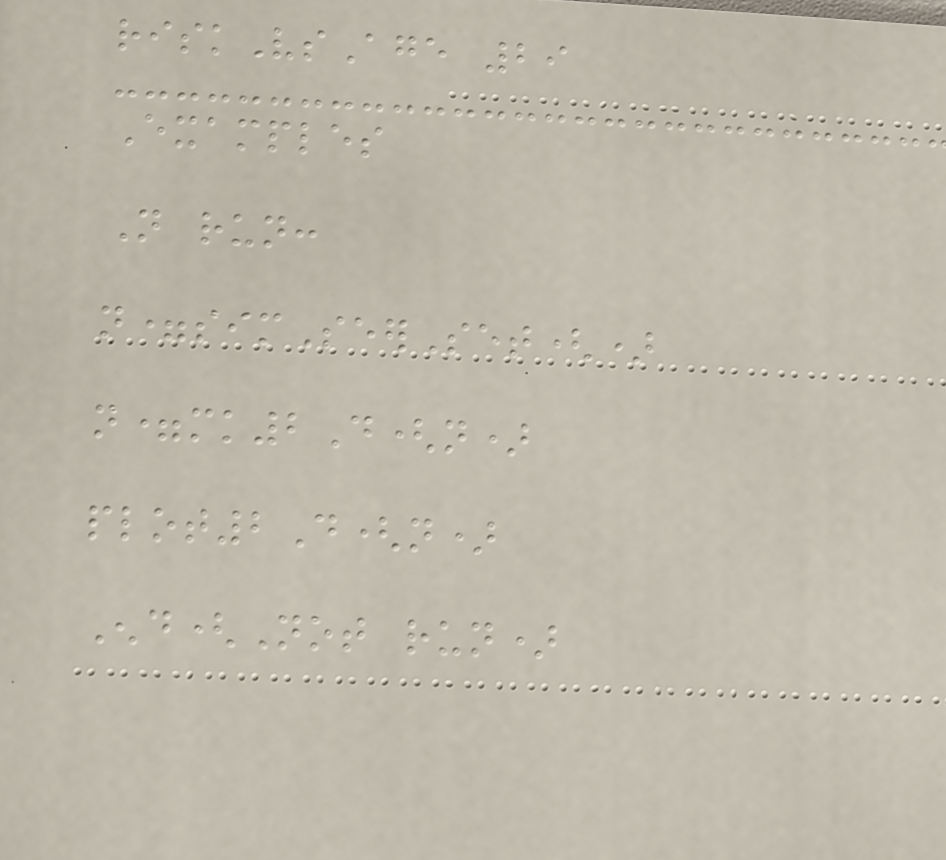riskVsAge 29
Examples
Not run:
n=simSeerSet()
n=mk2D(n)
plot2D(n)
End(Not run)
